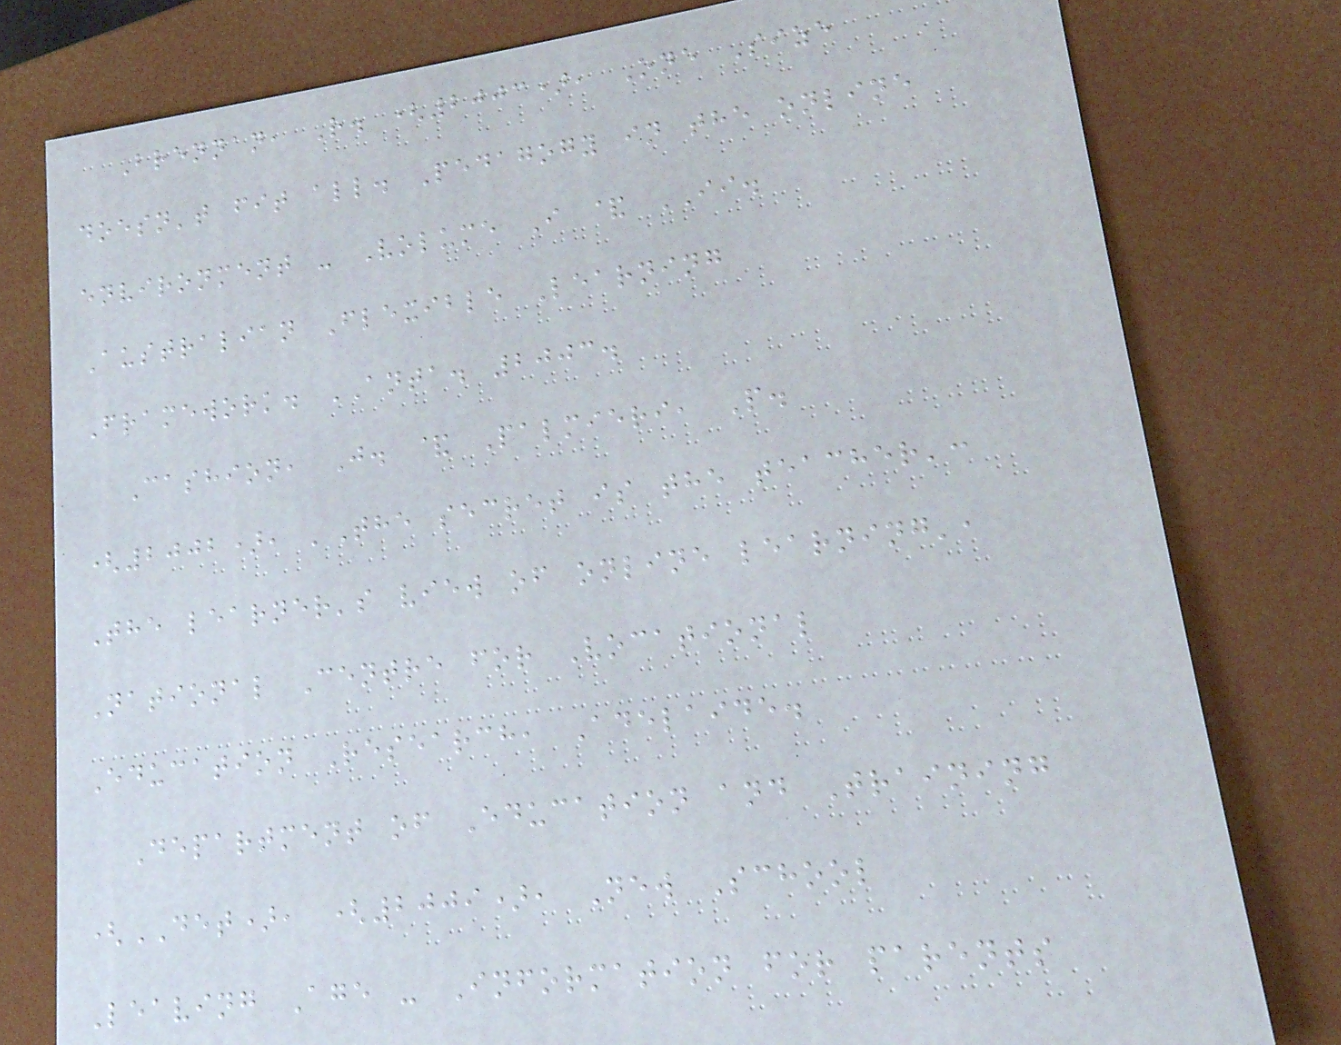Brennan, R. (2003), One Size
doesn't fit all. Pedagogy in the online
environment - Volume I & II.
Australian Flexible Learning
Framework. ANTA. 2003.
Cashion, J. & Palmieri, P.
(2002), 'The secret is the teacher':
The learner's view of online learning',
National Centre for Vocational
Education Research, Adelaide.
Department of Education and Training
(DET), (2009), New School
Leaving Age - Information for parents
